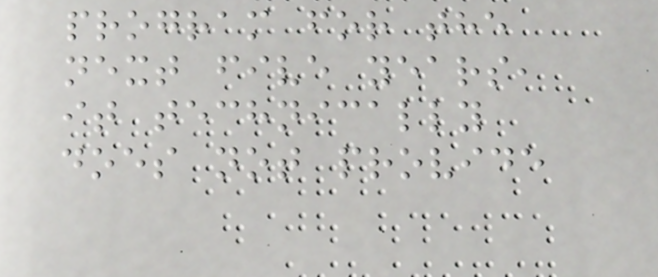program for the
next five years,
it technically
does not provide
